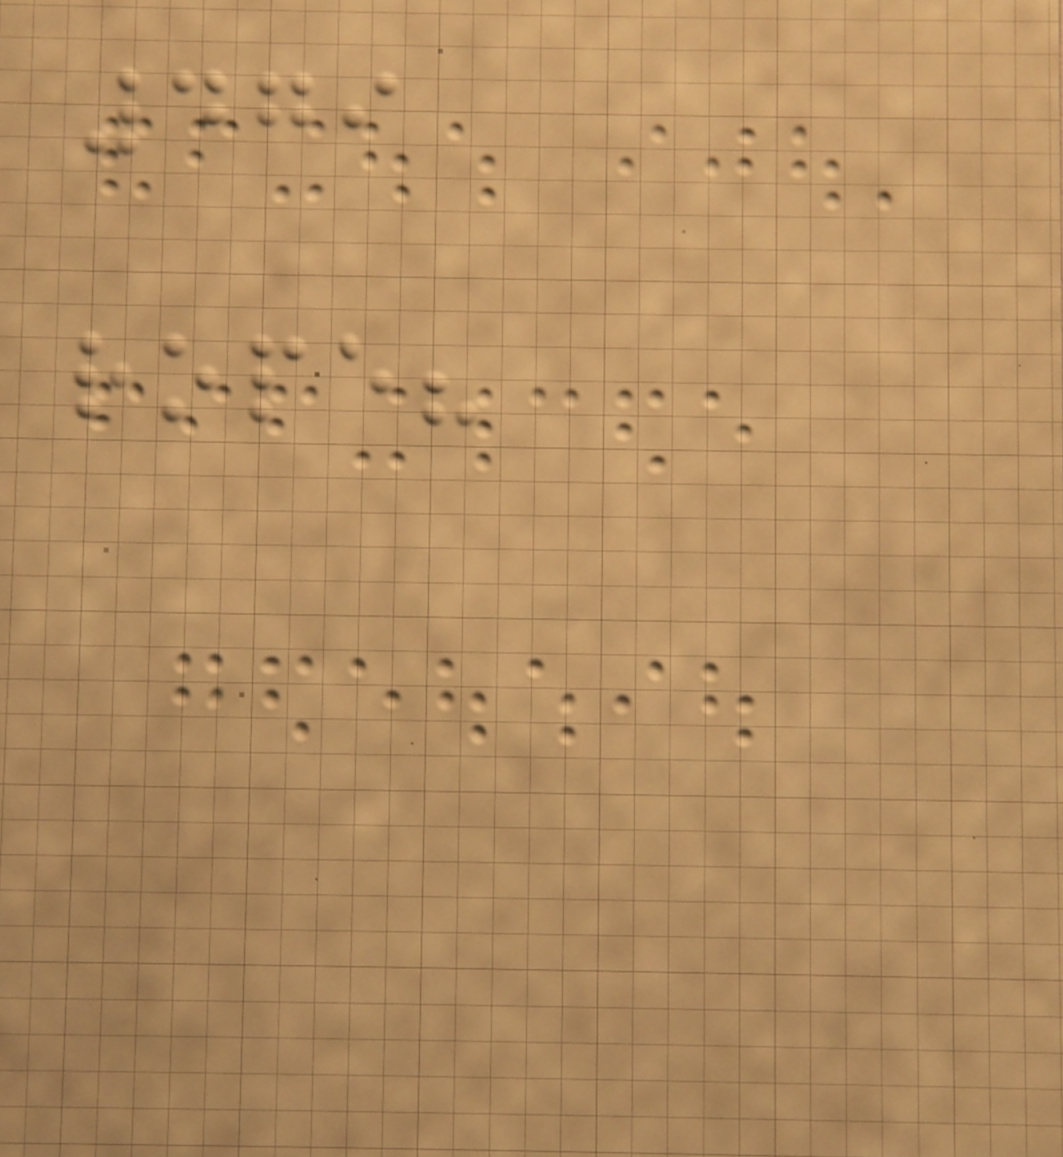479
rope?
